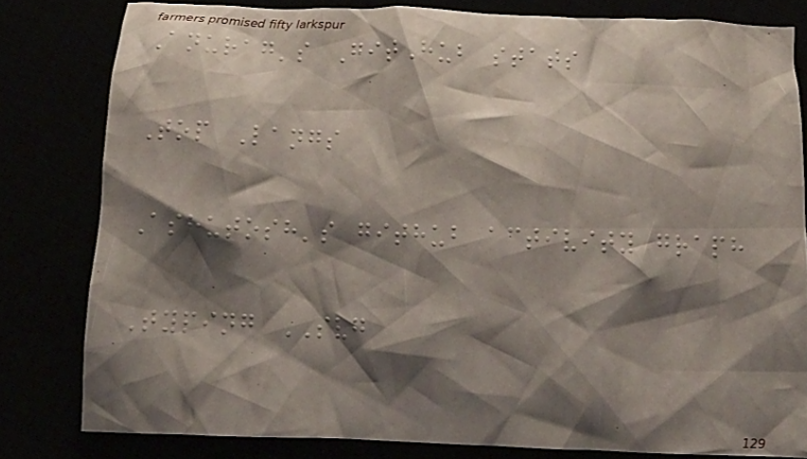Anurag's GitHub stats
Top Langs
Ashutosh's github activity graph
Typing SVG
